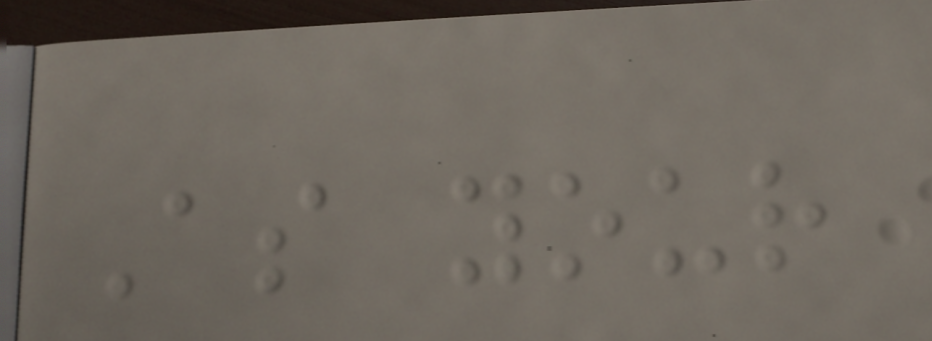As your
